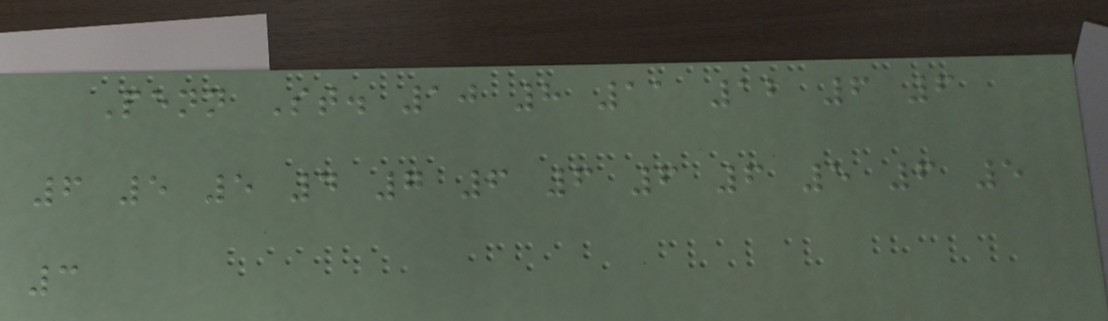Penn St. 10 8 11 12 6 6
6 5 5 4 7 6 6 6 6 5 6 5
3
